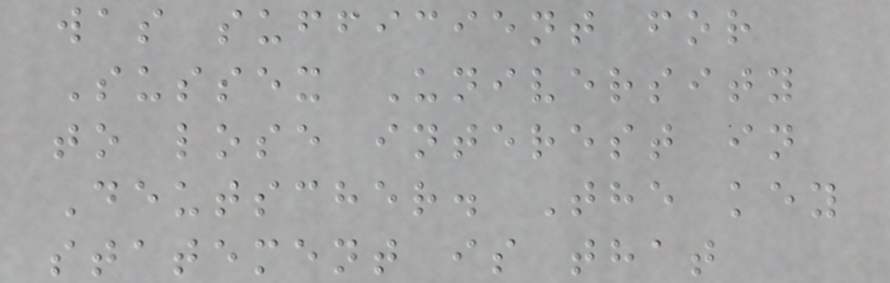was sufficient for
Sussex University
to lose interest in
Deutscher. The key
statement is that
